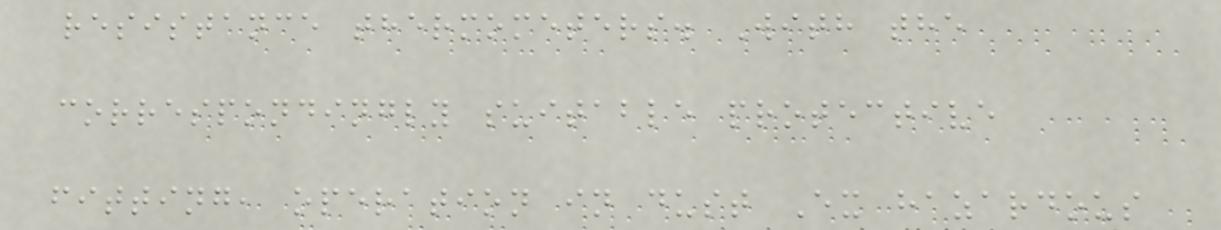resistance thermometers. With the
correspondingly suitable protective
fitting, operation in dust Ex hazardous
